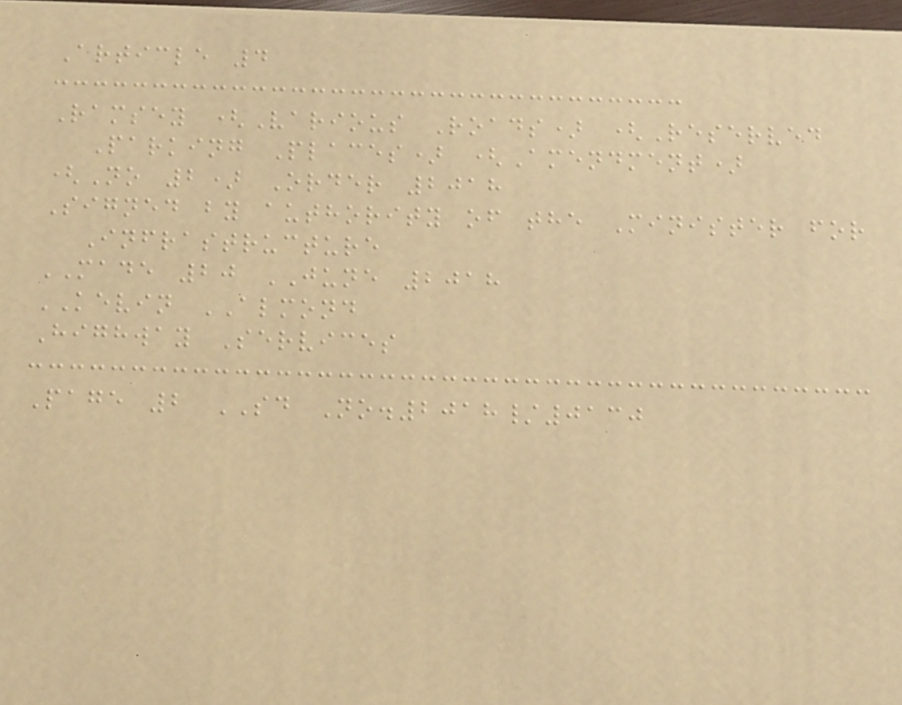Article 4
Ramsey (Various Roads) (Reserved
Parking Places) (Amendment)
(No 2) Order 2018
Signed by authority of the Minister for
Infrastructure
MADE 20 JUNE 2018
KEVIN ALMOND
Highway Services
Page 2 SD No.2018/0130
